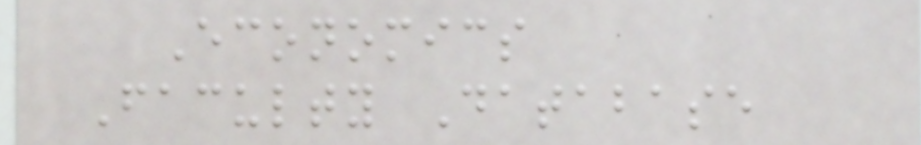Economics
Faculty Database
